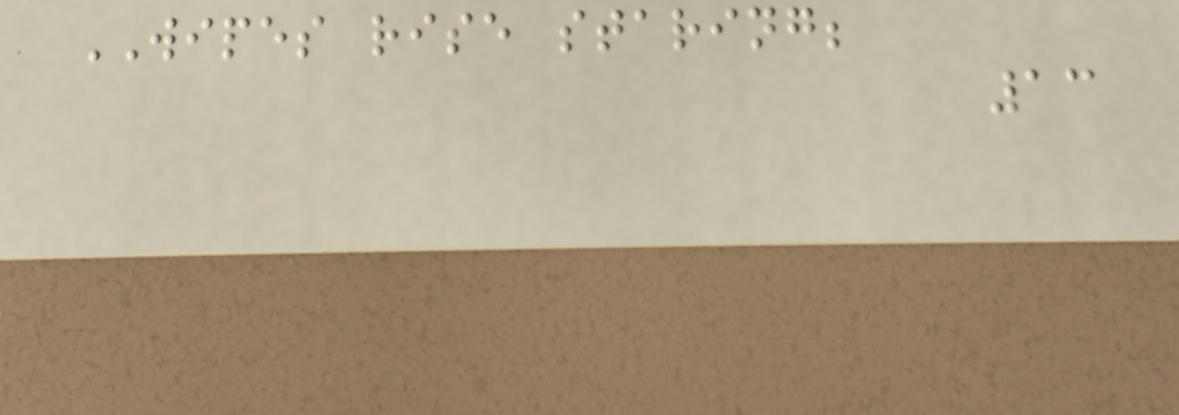WIPES rise staring;
13
